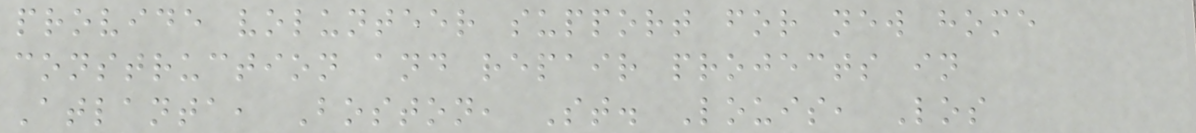provide volunteer support for new home
construction and repair projects in
Atlanta, Boston, St. Louis, Los
